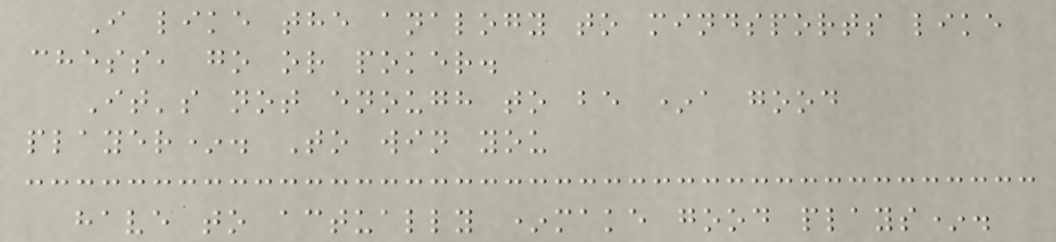I like the analogy to mindsports like
chess, go or poker.
It's not enough to be *a good
player*. To win you
have to actually *make good plays*.
